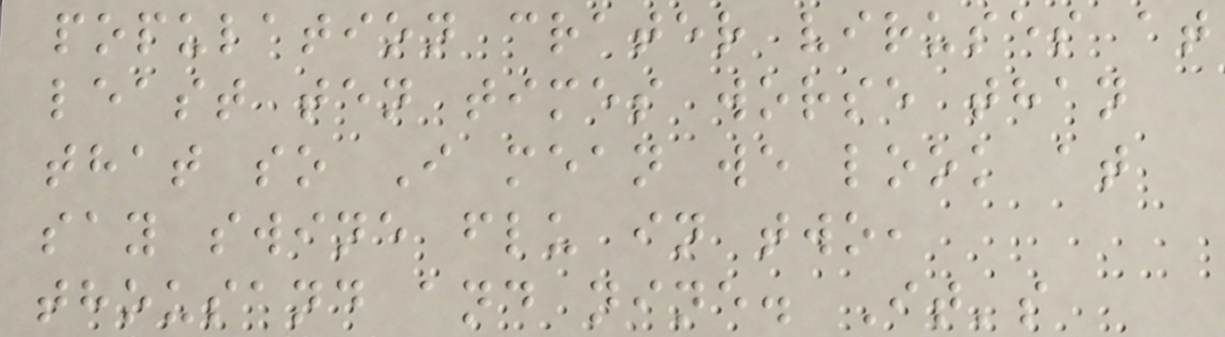population crater viruses at
least ten times worse than
that so I mean we look at
say swine flu in two,
thousand and nine. It's
